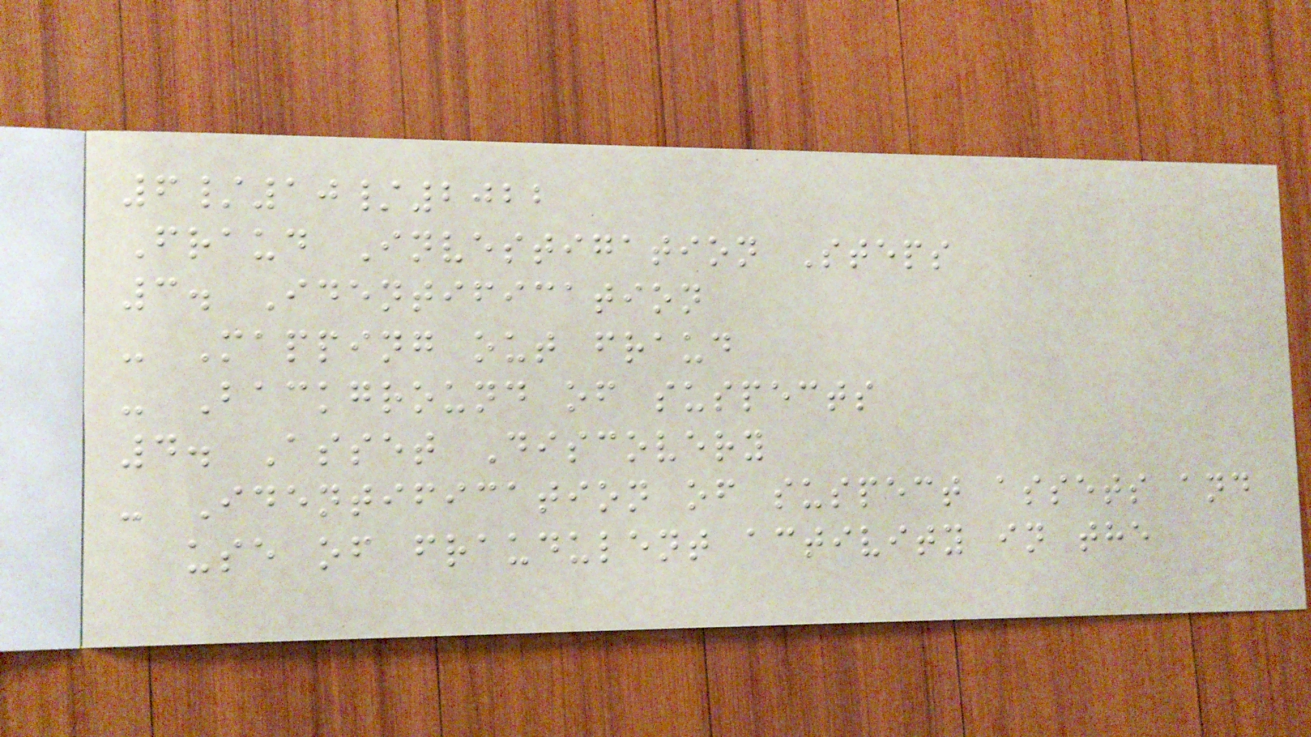6/10/2022
Fraud Investigation Steps
3. Identification
- Mapping out fraud
- Background of suspects
4. Asset Discovery
- Identification of suspect assets and
use of fraudulent activity in the
